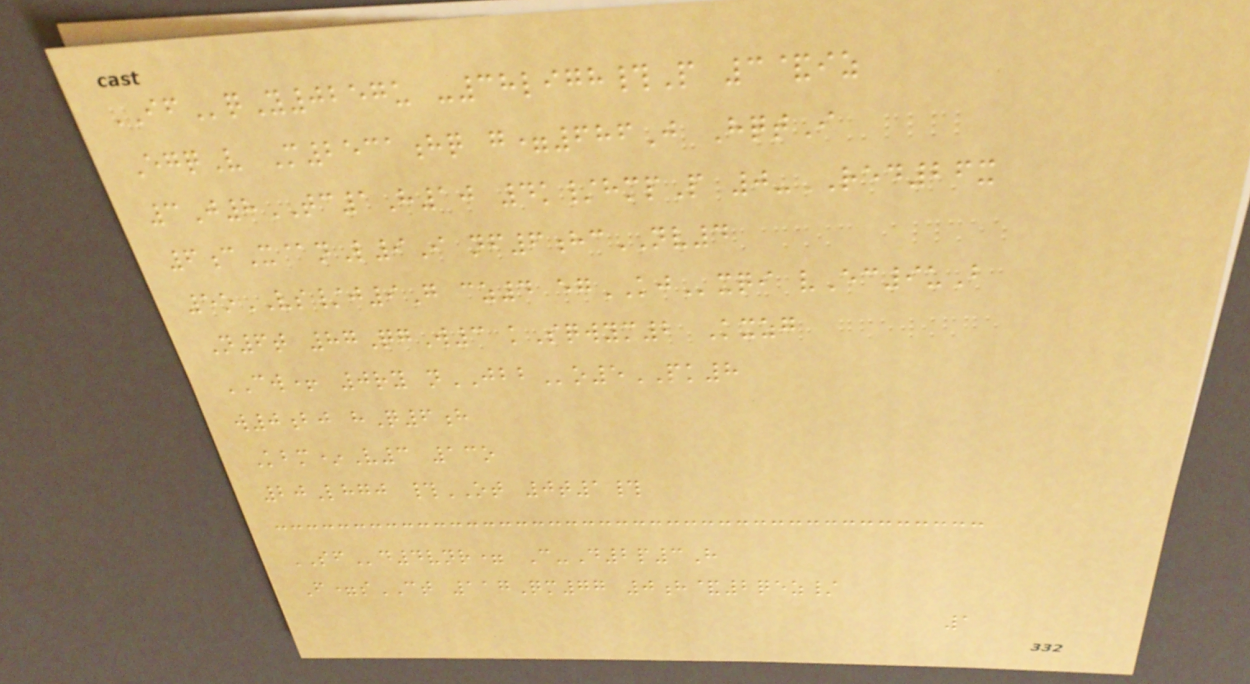IFqY0257u -38ligh#P 3&iz
EgqV M2531hq g=686J HqtI
3J8TC1H10 4k/hmpP 0-RED26x
6cX@nL9I nf6hcNV4
5oVS/j9G cz4 egKJxqi vEc9uB
N6t 87QgW3 kSqwym2 Kxzg
CW+ 0ry nJBBo5PK8
w0bj hQ6h
Kbm*V3 13o
20Lhgj #OT 0t1#
SFd4vnr= C-D2p3H
F=sCT 117Qm77 0h&2qez/
1
